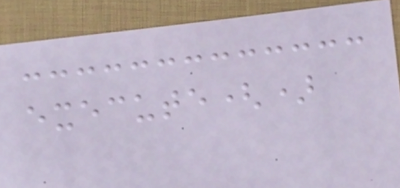execute()
